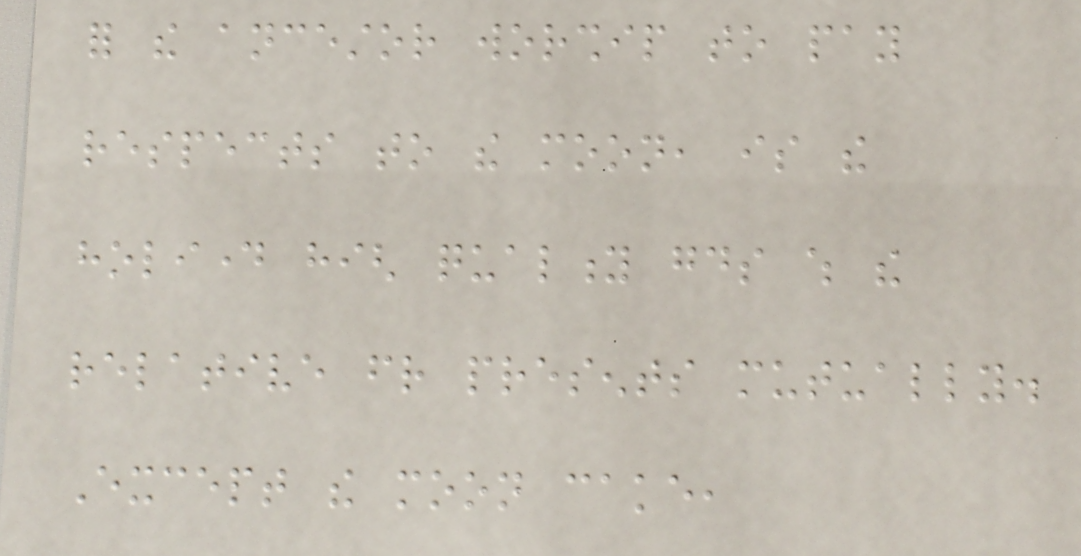for the ancestor worship to pay
respects to the moon, is the
holiday high quality goods which the
relative friend presents mutually.
Except the moon cake,
